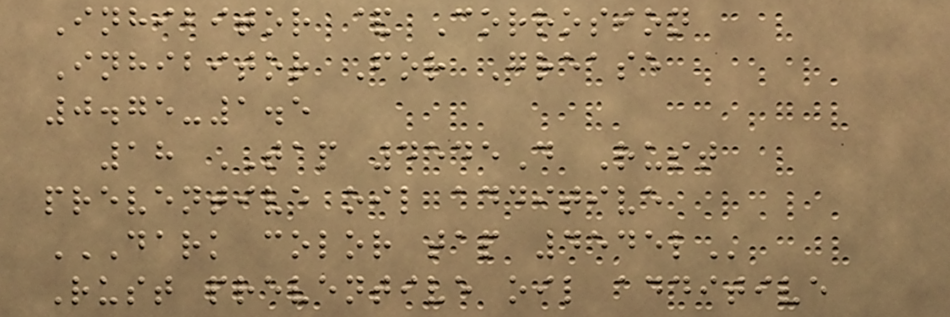Inhibitor & Corrosion
Inhibitor For Grease
0.75-1.5
18 TAP 4545D Rust
preventive oil additive
DARK COLOR TAP 4545L
Rust preventive oil additive
